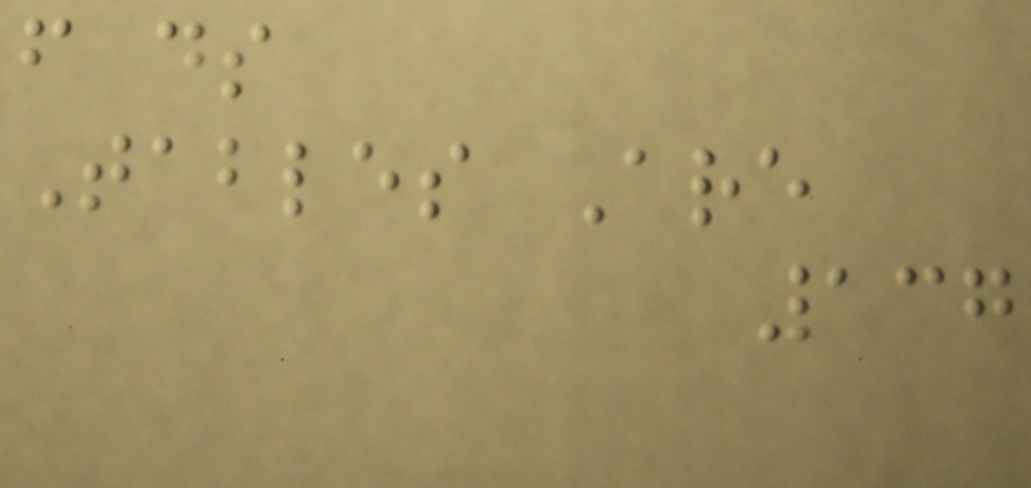f ds
Tables Are
137
